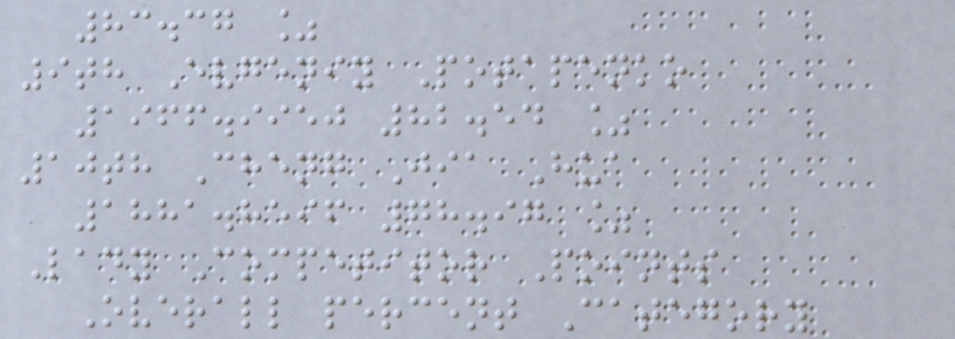83.37 %
9th Evgeniy Potapenko
1966.9950 82.54 %
10th Cheng Jia Hua
1881.8596 78.97 %
Lady Competitor Points
Overall percent Category
